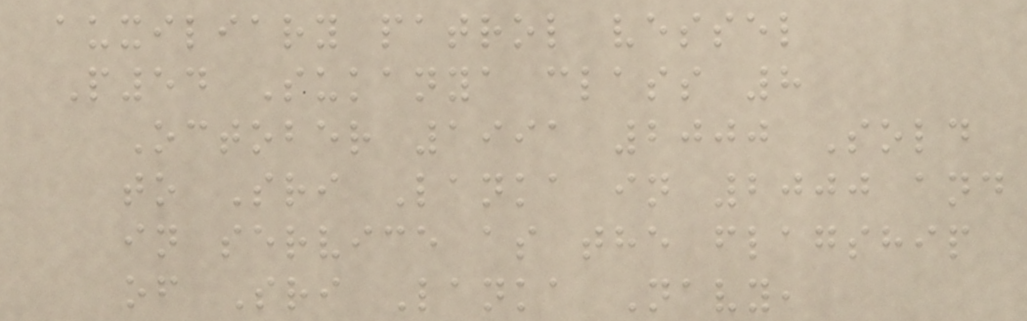auxiliary patrol vessel
P54 Sukanya class 8
October 1991 2000 Sold
to Sri Lanka in 2000 and
in service as the flagship
of Sri Lanka Navy,
